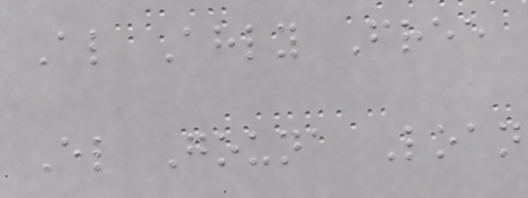Al Ahly Free
El Gouna Loan
